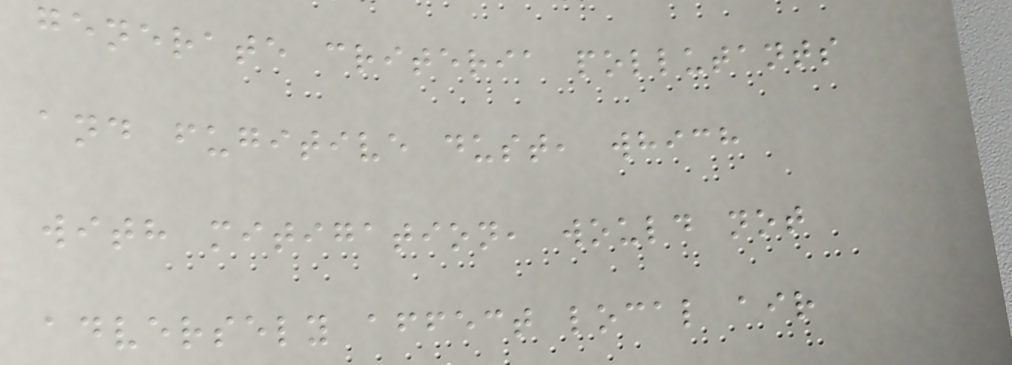generate criteria pollutants
and fugitive dust, which
with mitigation, would not
adversely affect local air
